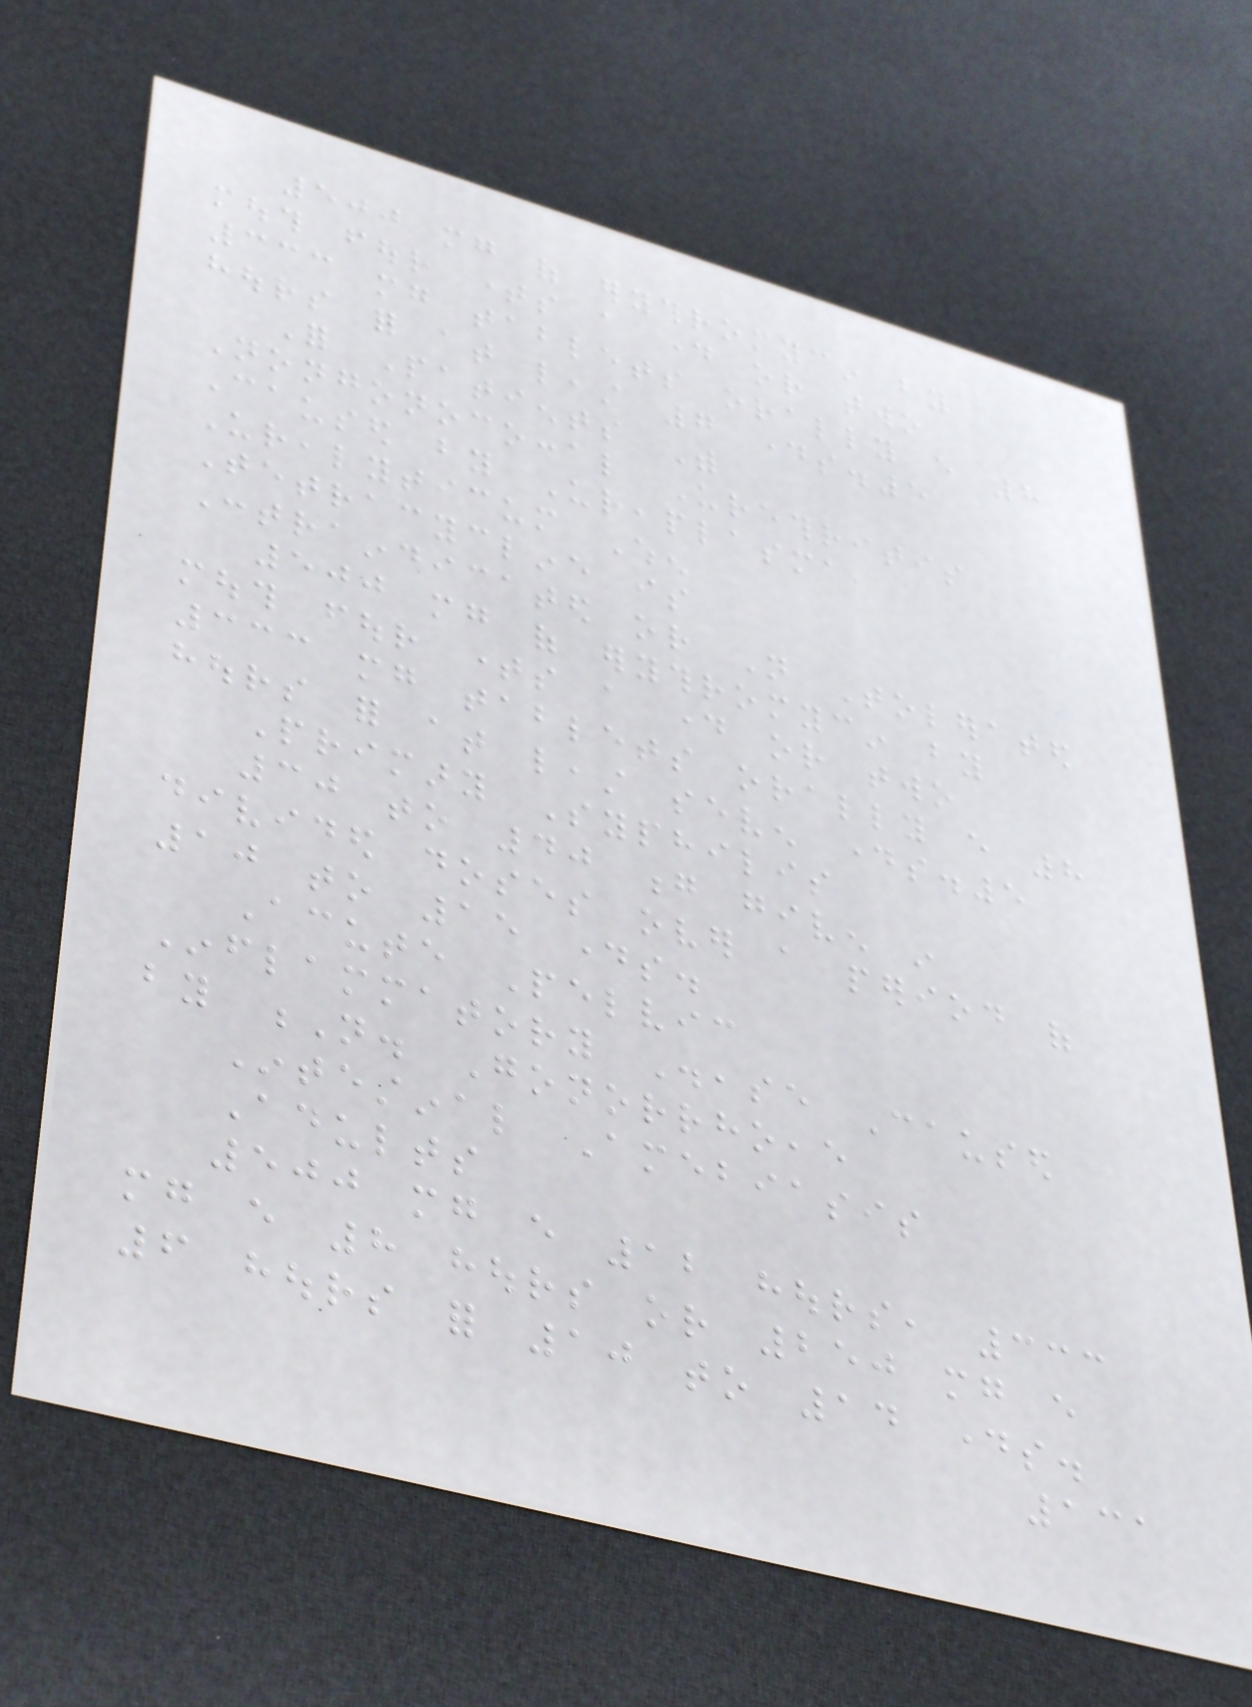500 mg of erythromycin by
mouth four times a day or two
333 mg tablets orally every 8
hours for at least 7 days.5
For Patients With
Nongonococcal Urethritis
Caused by Ureaplasma
Urealyticum When
Tetracycline is
Contraindicated or Not Tolerated
500 mg of erythromycin by
mouth four times a day or two
333 mg tablets orally every 8
hours for at least seven days.5
Primary Syphilis
30 to 40 g given in
divided doses over a period of
10 to 15 days.
Acute Pelvic
Inflammatory Disease Caused
by N. Gonorrhoeae
Intestinal Amebiasis
Adults
500 mg every 12 hours, 333
mg every 8 hours or 250 mg every
6 hours for 10 to 14 days.
131
